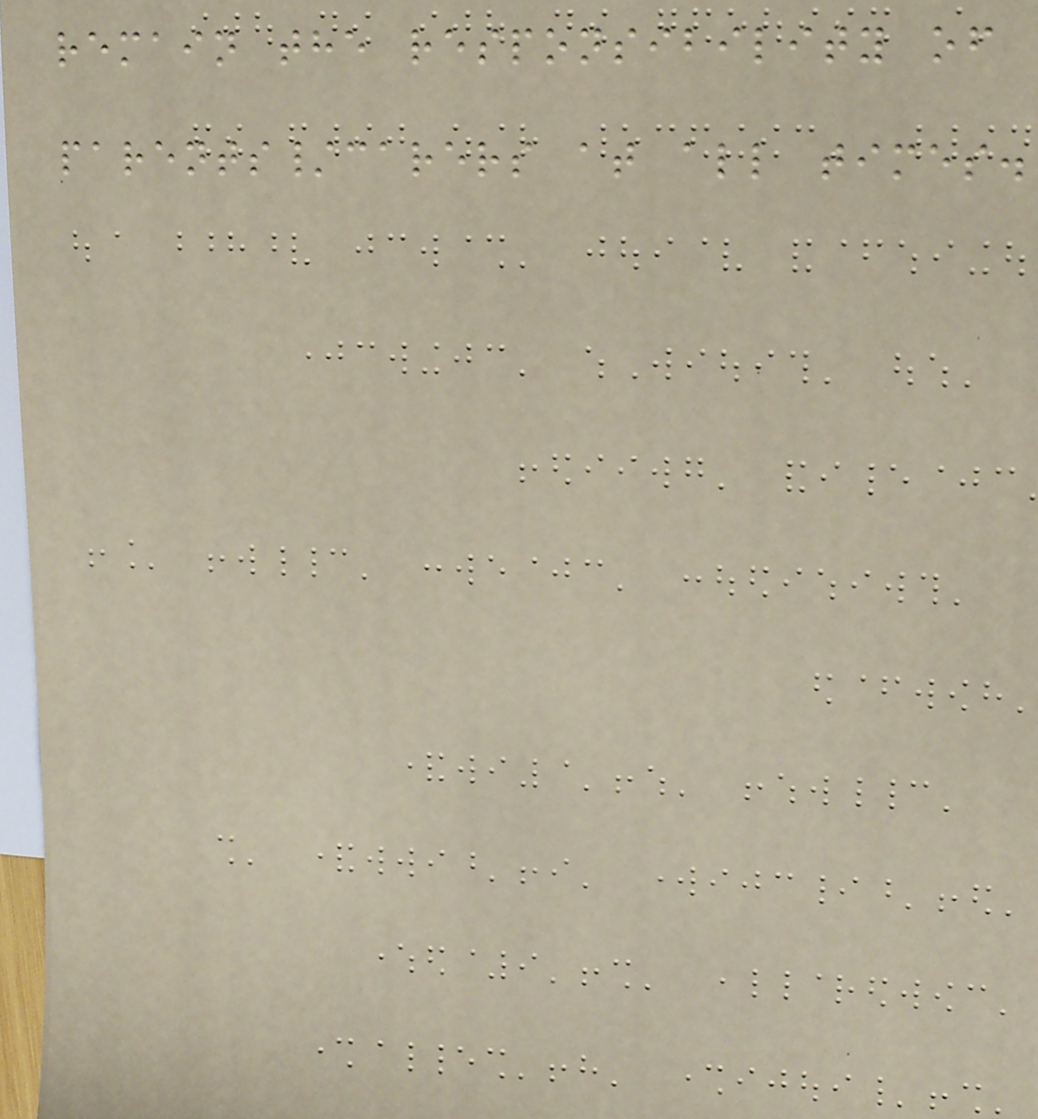remain the responsibility of
parents/carers at all times.
